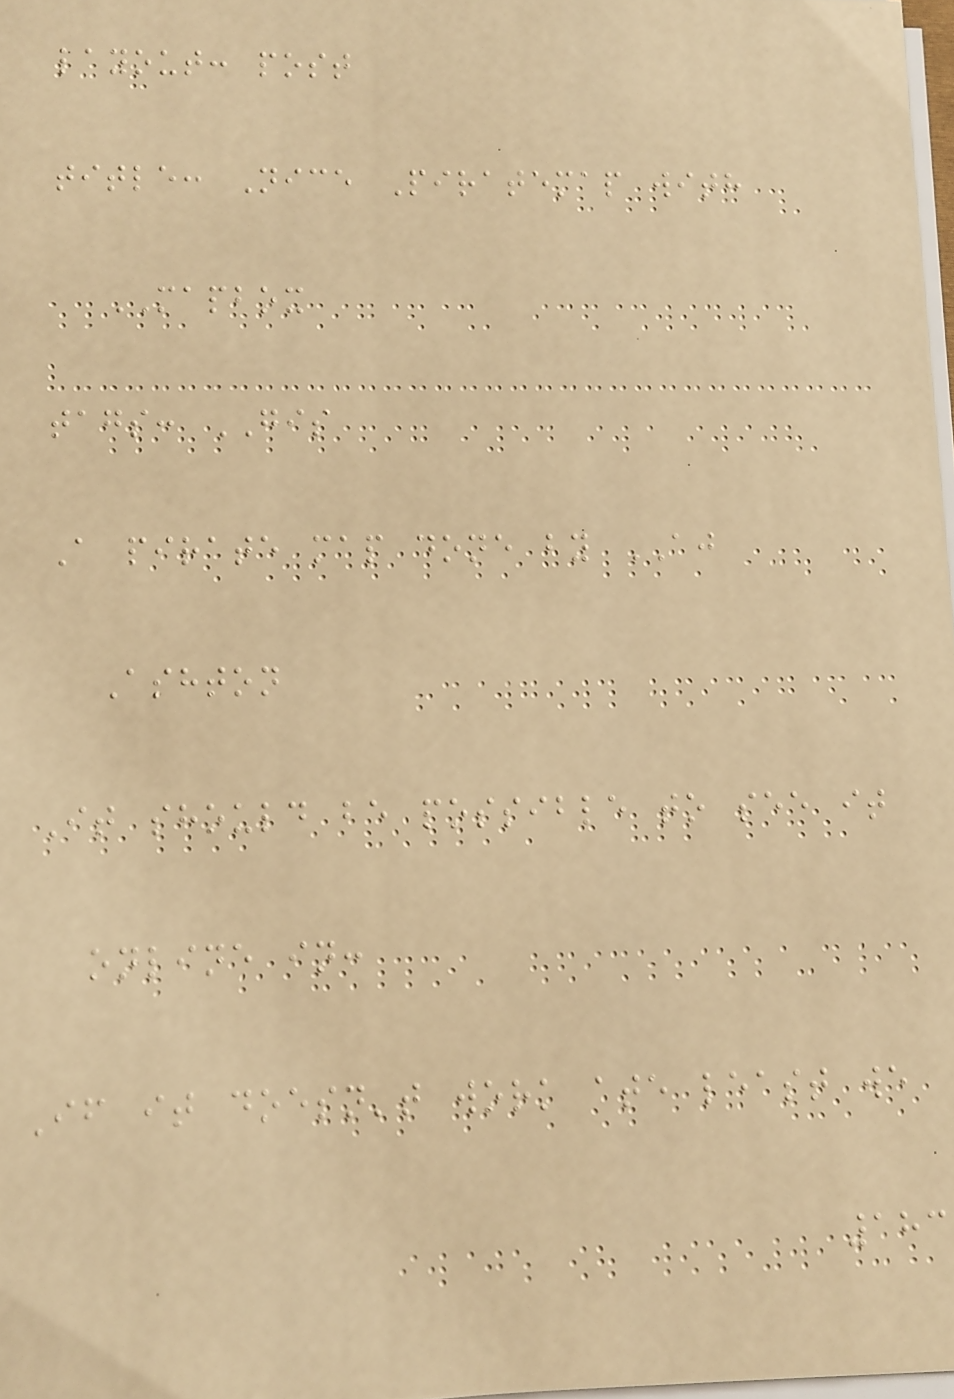layout: post
title: Nice Piratemap with
MAPBOX
tags: GIS
A pirate map done by AJ
Ashton
It should be possible to see it
online in:
If it doesn't work ate least we
183
